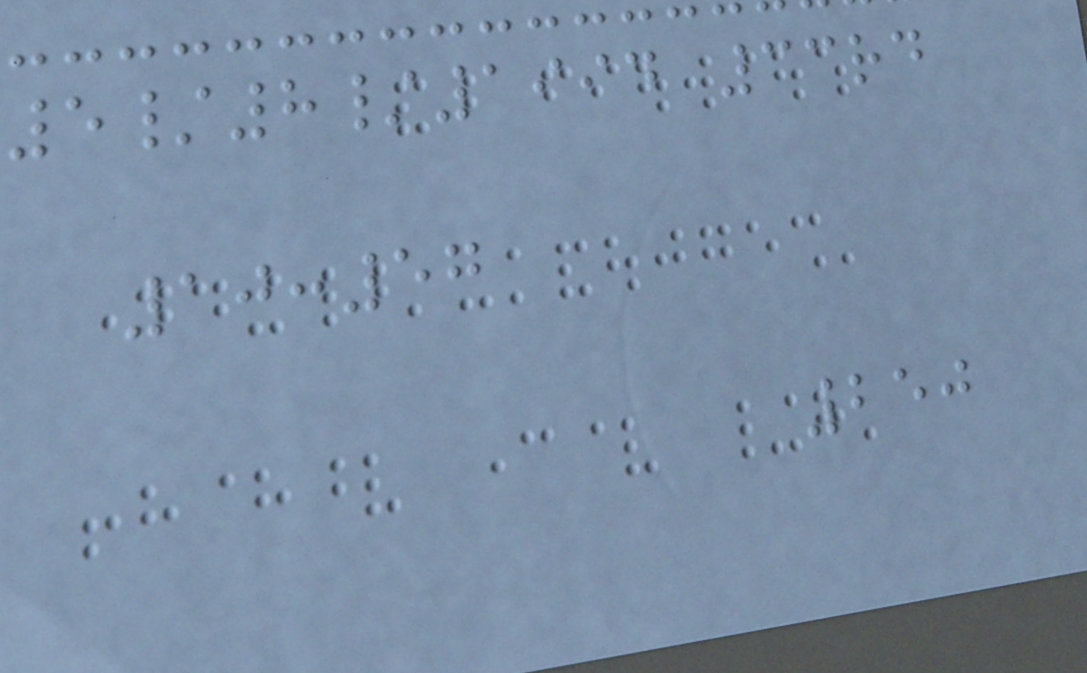5/8/1994 33rd
10:57
250
